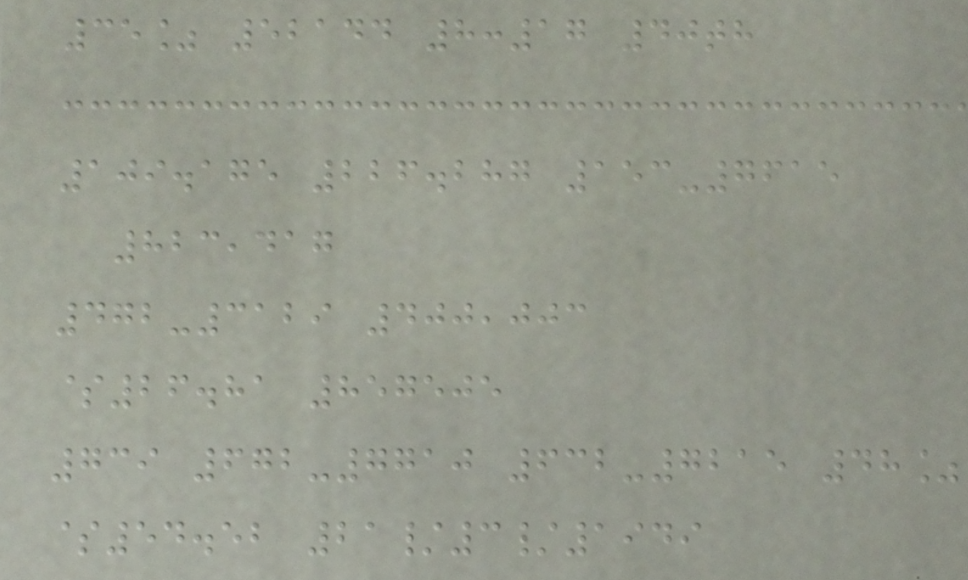35% 52144 8:17 40th
109.175 226.287 153-7615
823,417
472-3129 400,003
$26.81 857505
739 672-7710 632-7215 48%
$54.52 21/3/1949
